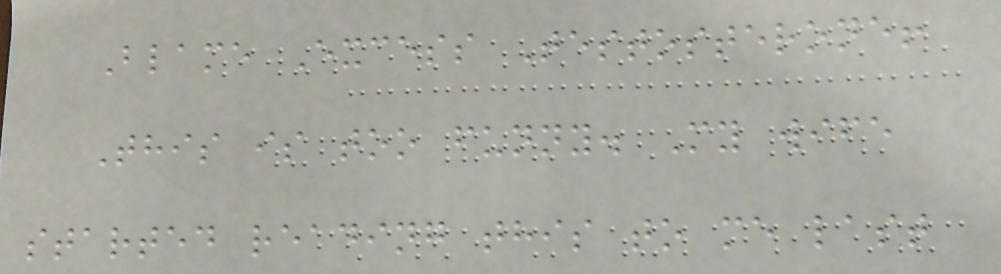Blame Excess Testosterone!
This is too funny. My wife
started reading this to me last
